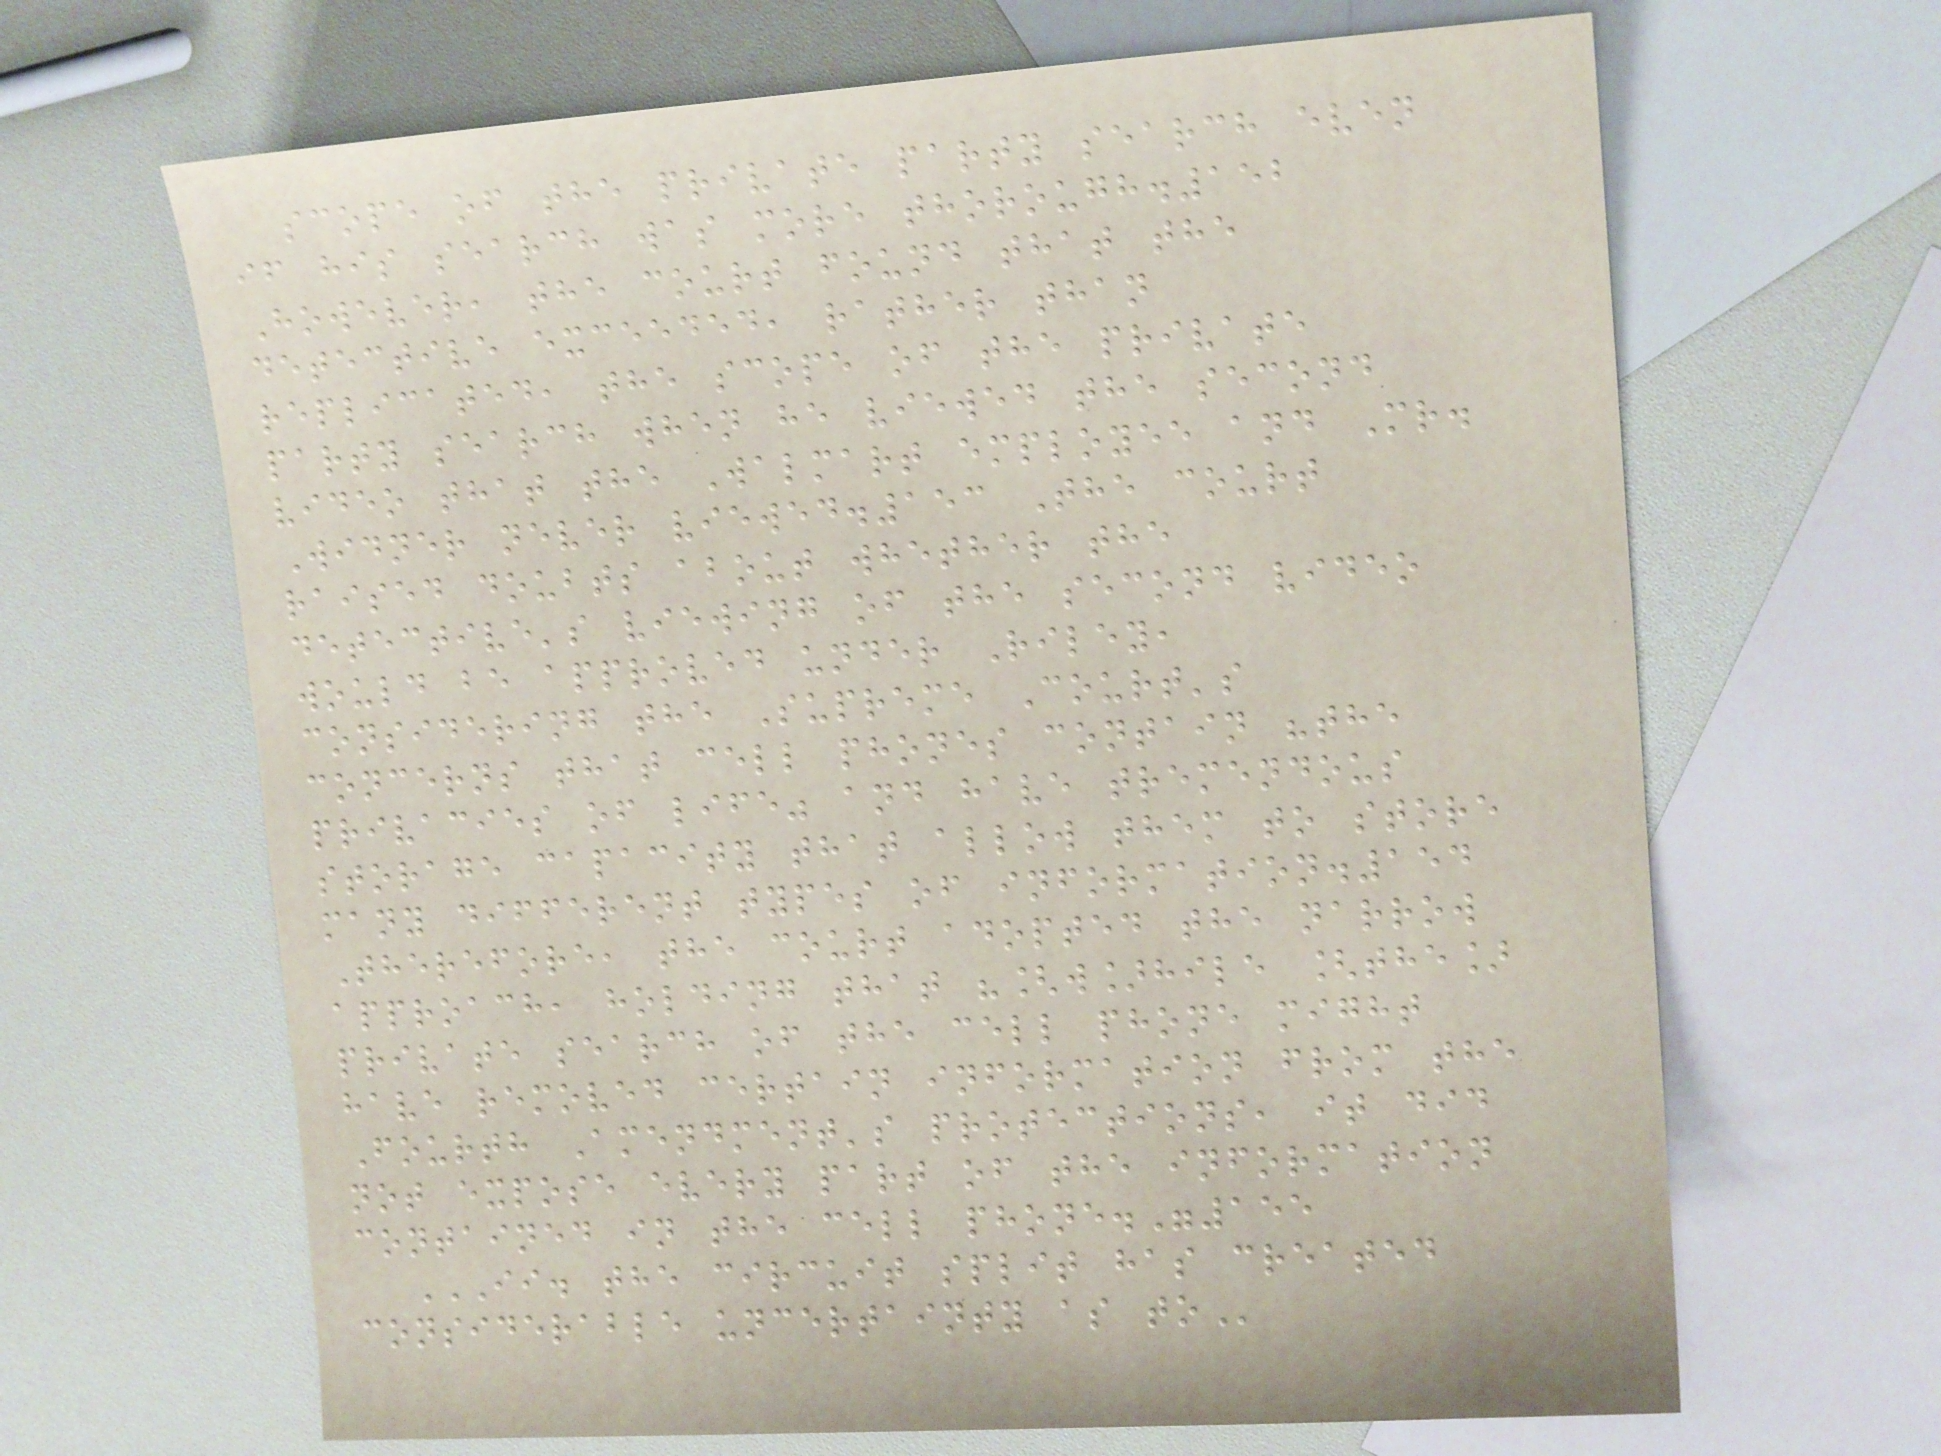scope of the private party search even
if his search was more thorough.152
However, the court found that the
detective exceeded, rather than
replicated, the scope of the private
party search when he viewed the second
video that the Walmart employee and Mr.
Widner never viewed.153 The court
raised doubts about whether the
detective's viewing of the second video
would be approved under Riley,
considering the Supreme Court's
concerns that cell phones contain "the
privacies of life" and have tremendous
storage capacity that allow them to store
many different types of information.154
Therefore, the court adopted the narrow
approach, holding that "[w]hile [the]
private search of the cell phone might
have removed certain information from the
Fourth Amendment's protections, it did
not expose every part of the information
contained in the cell phone."155
II. THE CIRCUIT SPLIT HAS CREATED
CONSIDERABLE UNCERTAINTY AS TO
